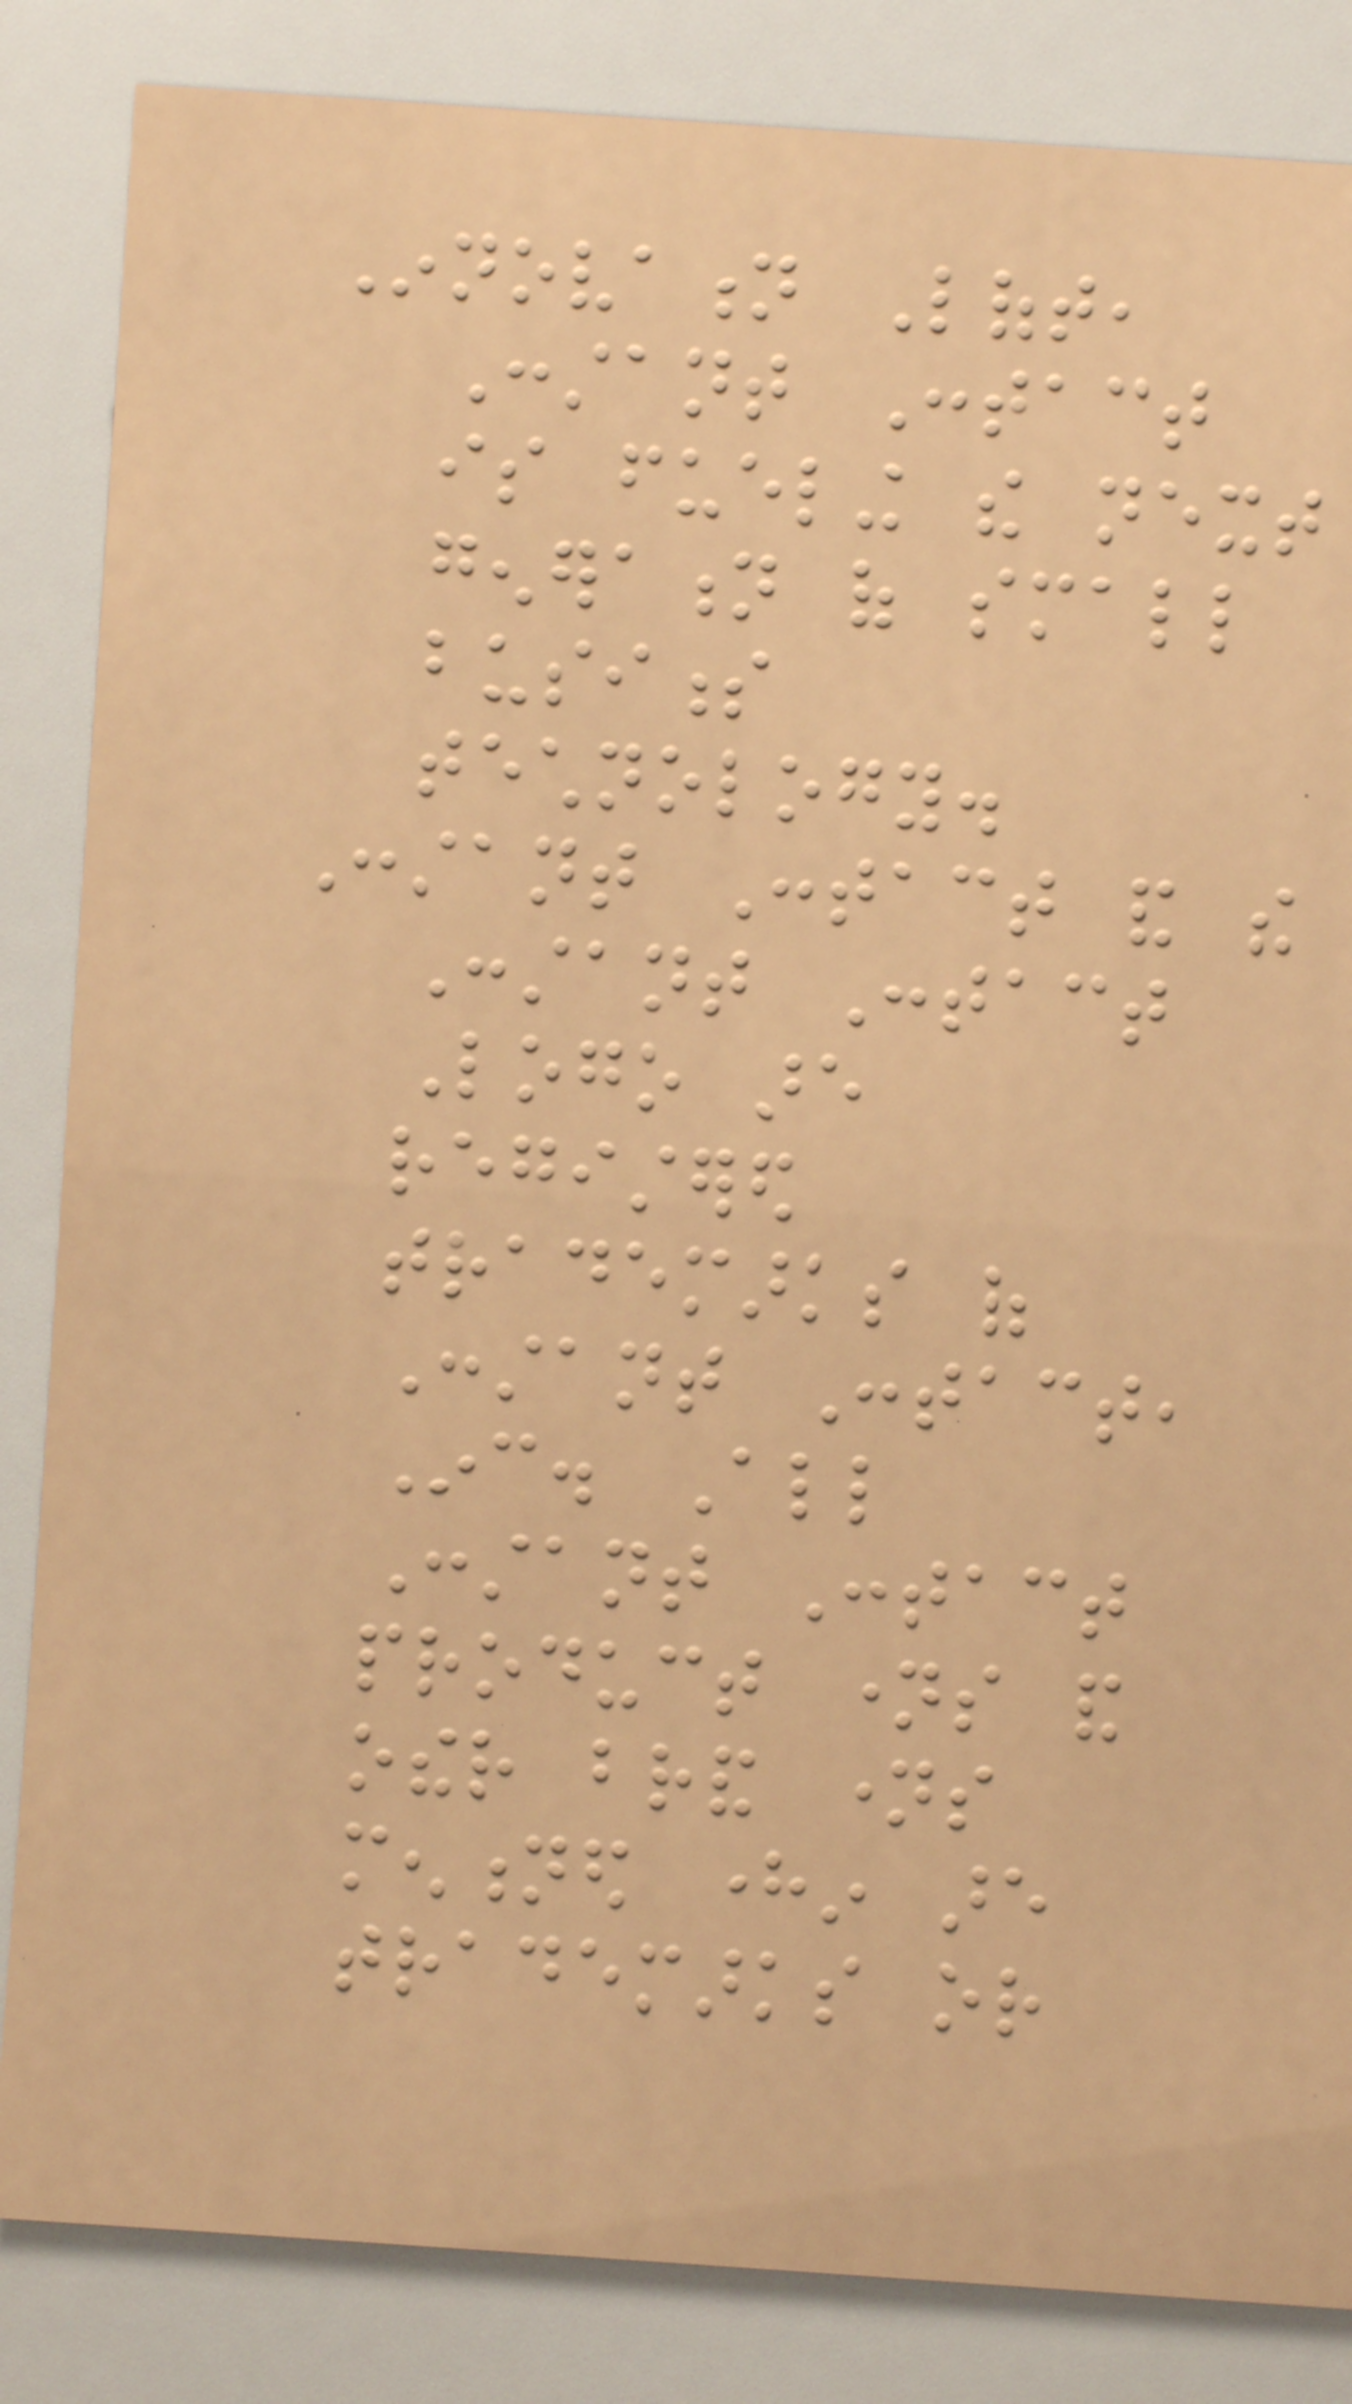Innovation Loft,
Constant Contact
is fueling the next
generation of small
business
technology.
Constant Contact and the
Constant Contact
Logo are
registered
trademarks of
Constant Contact,
Inc. All
Constant Contact
product names and
other brand names
mentioned herein are
trademarks or
